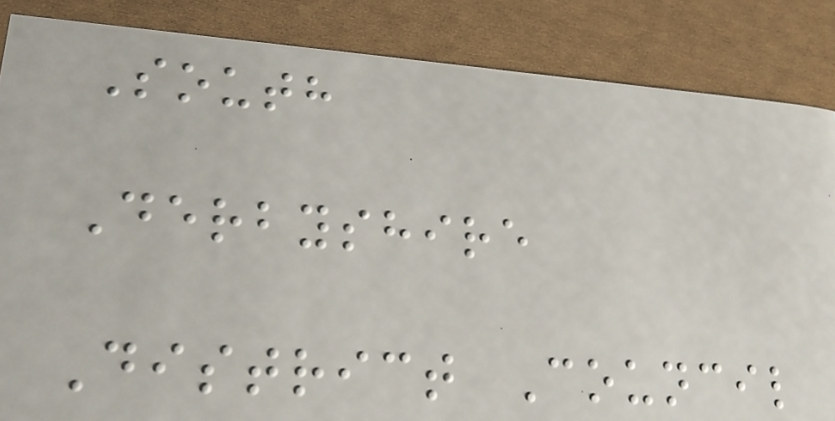South
Derbyshire
District Council
